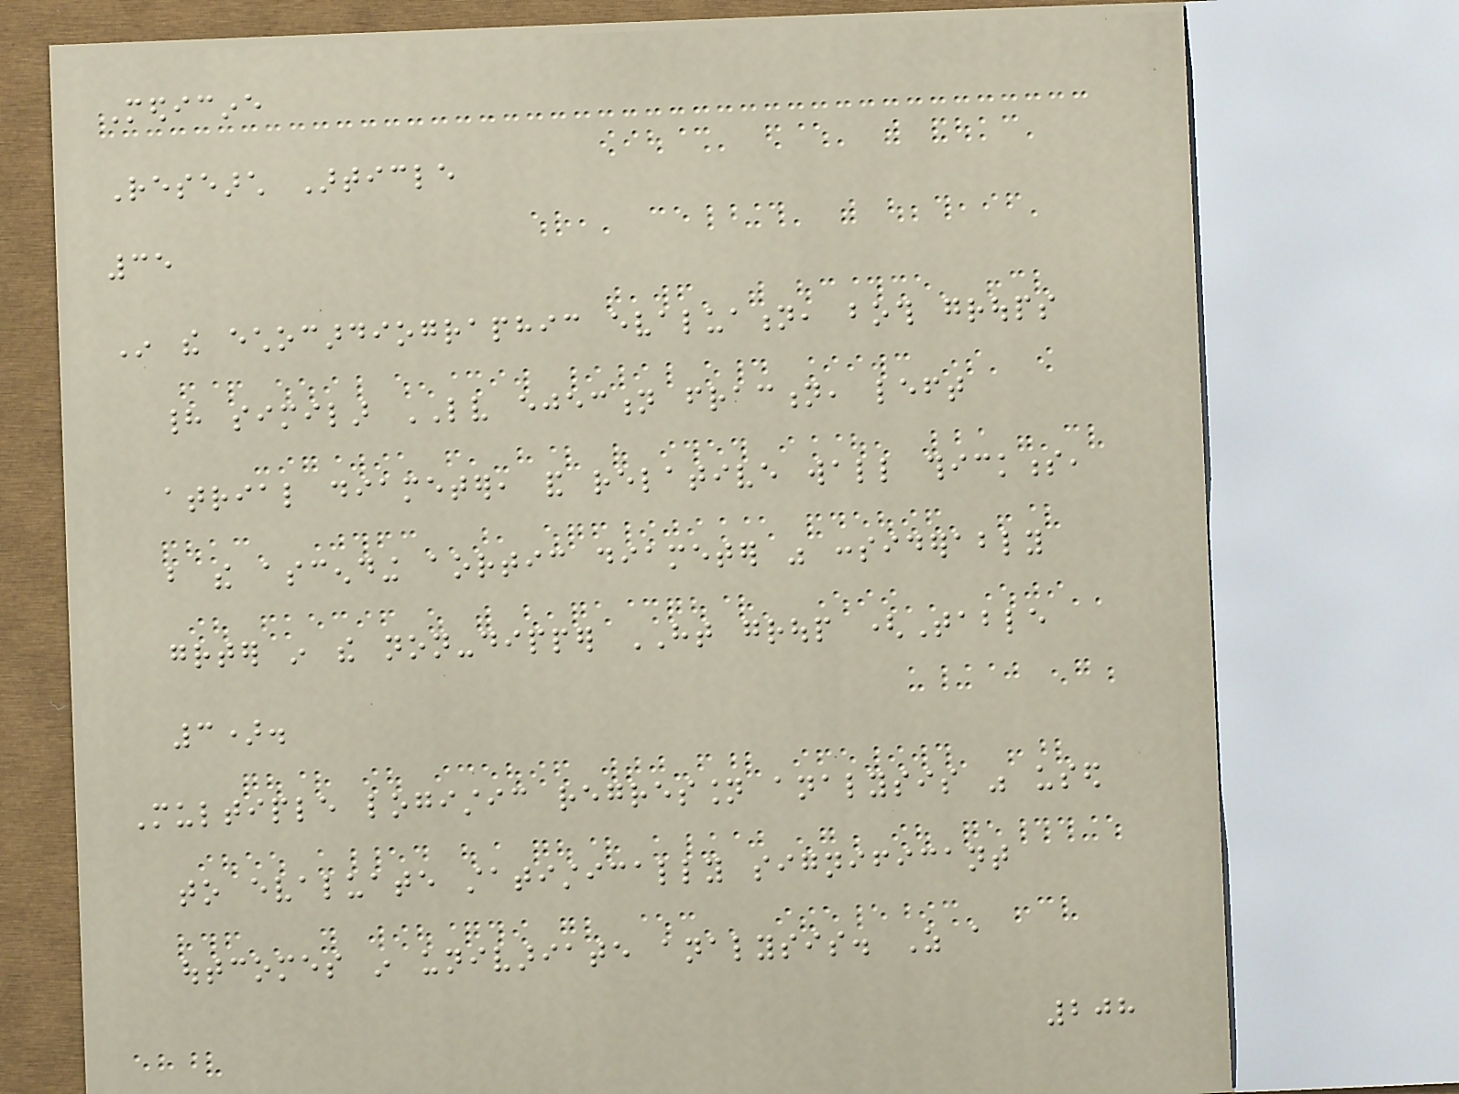Medicine
Research Article
35
In the echocardiographic evaluation, both groups
had similar LV ejection fraction, left
atrial diameter, and relative wall thickness,
but the ascending aortic diameter was considerably
greater in the non-dipper HT group (Table
3).
Multiple logistic regression analysis was used
to evaluate statistically significant
outcomes in univariate analysis. As a
208
